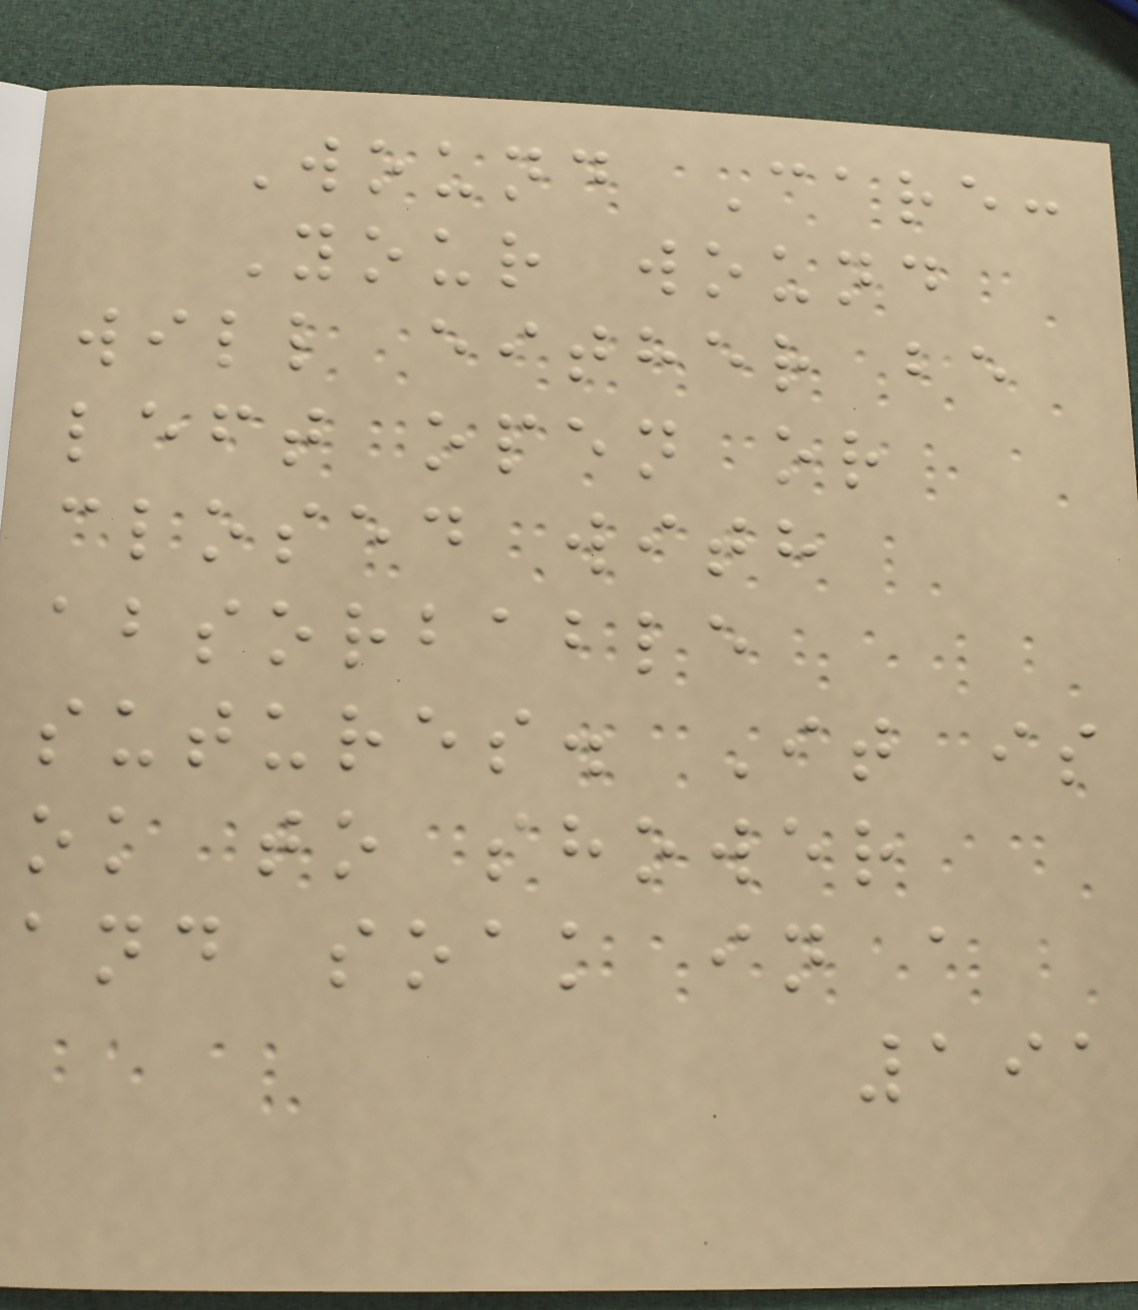Wound Care:
Your wound
will either be
left open or
closed with
absorbable
sutures. It is
ok to shower
and soak in a
191
